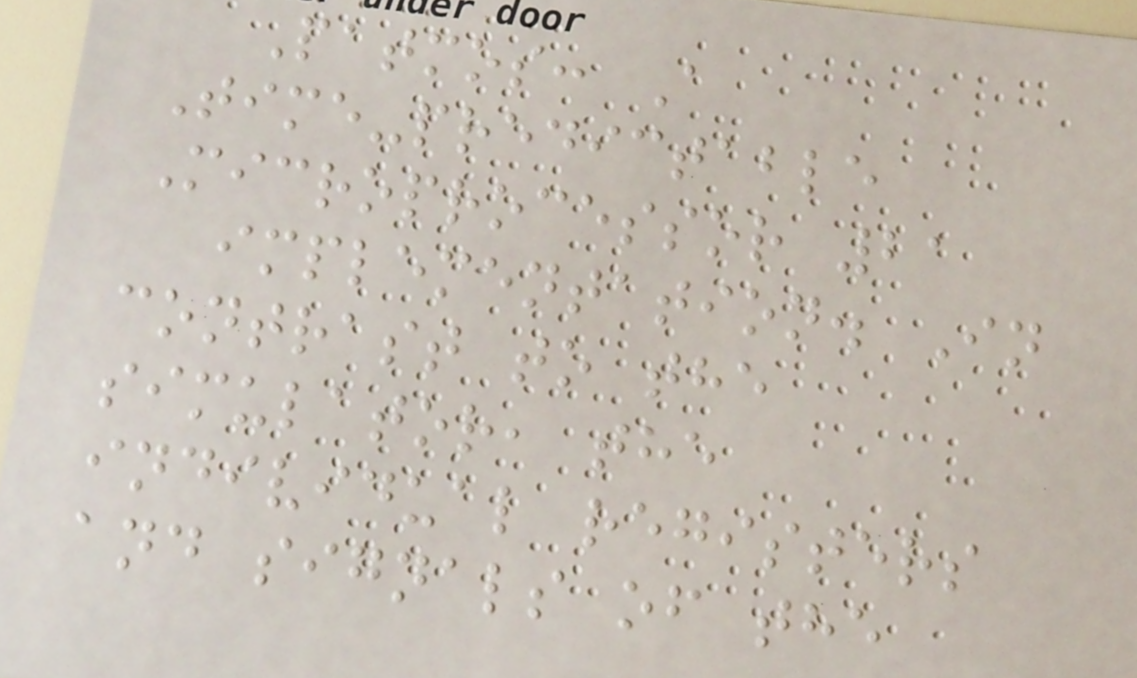Patmos: A
Time-predictable
Microprocessor 21
implementation. In
contrast to the
simulator, the
individual registers
and signals of the
